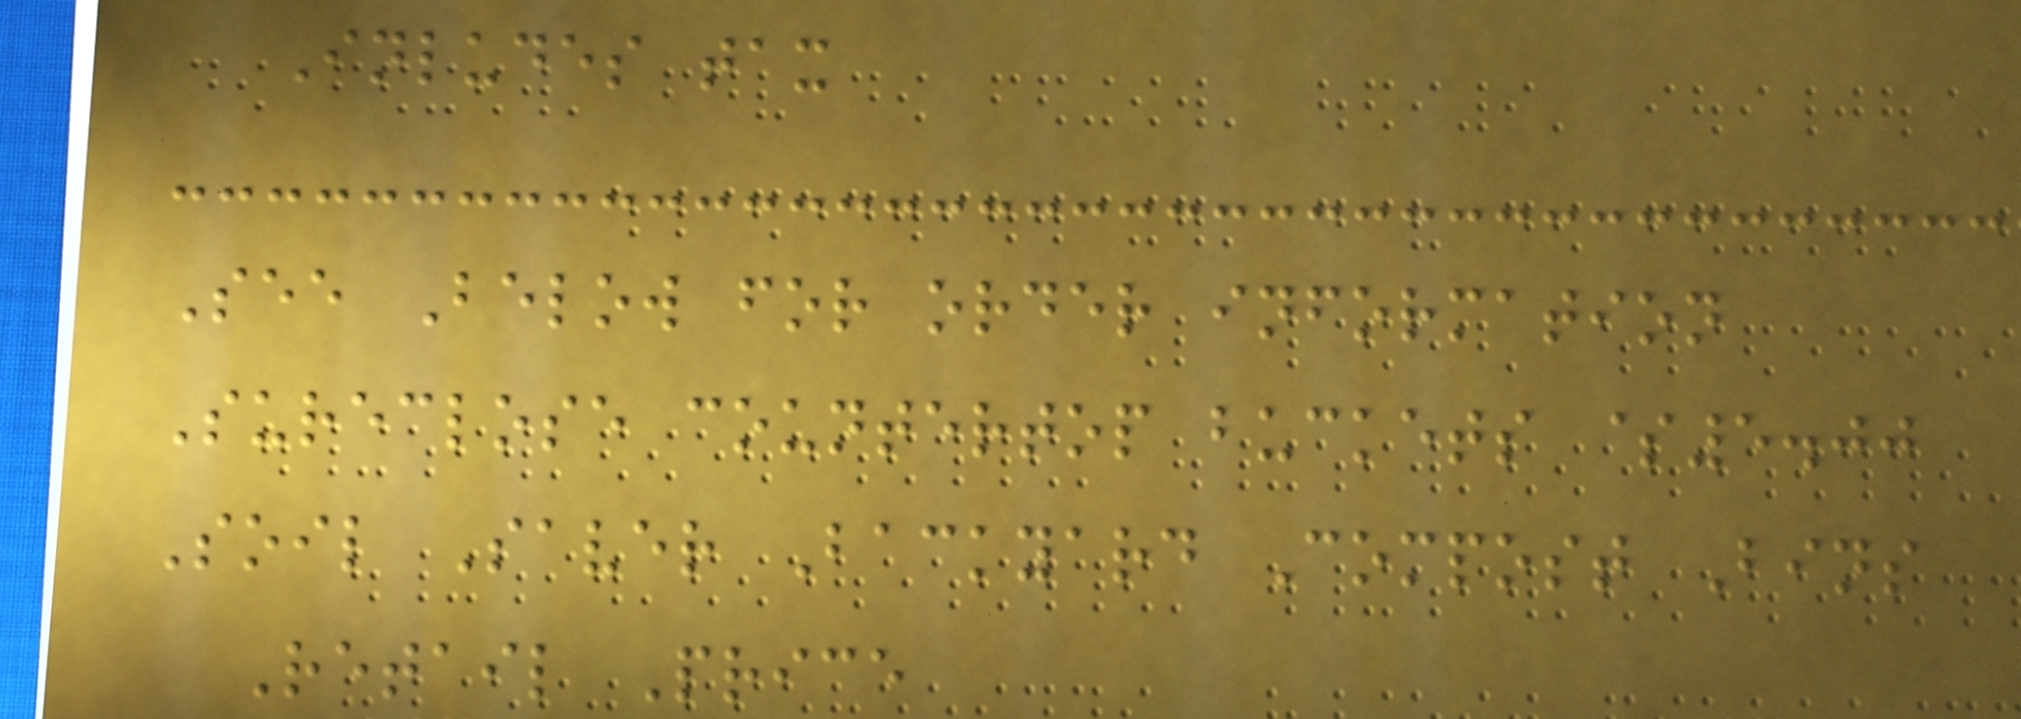Inludes tax
See Below for order information
Sureclose countertop buckets $5.00
Soil Saver Backyard Compost Bins
Retail Price
